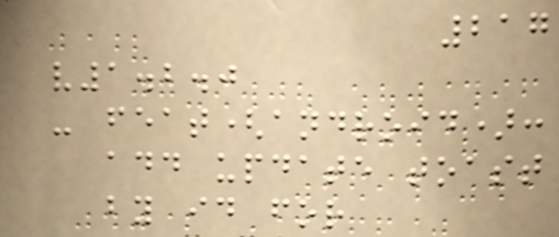217
v1.2.0
- feat(android):
add update toast
by id for
